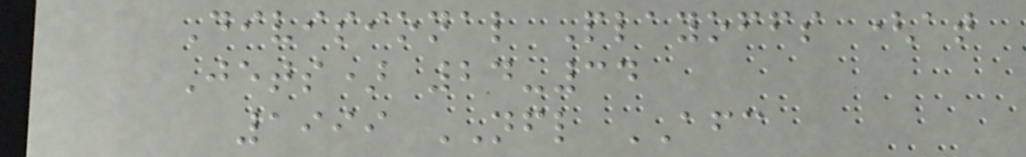Divisional Playoffs (at
Jets) 24-34
1999 NFL AFC
